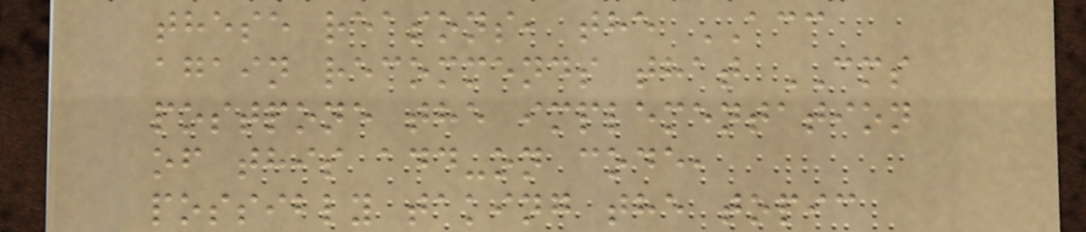these reasons, the ACC
again recommends that CMS
postpone the implementation
of this add-on code,
possibly taking the topic
